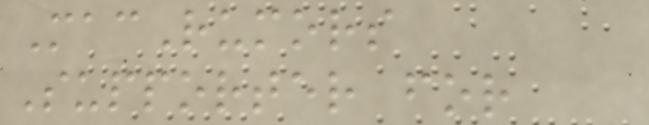MacRumors
Supporter for
